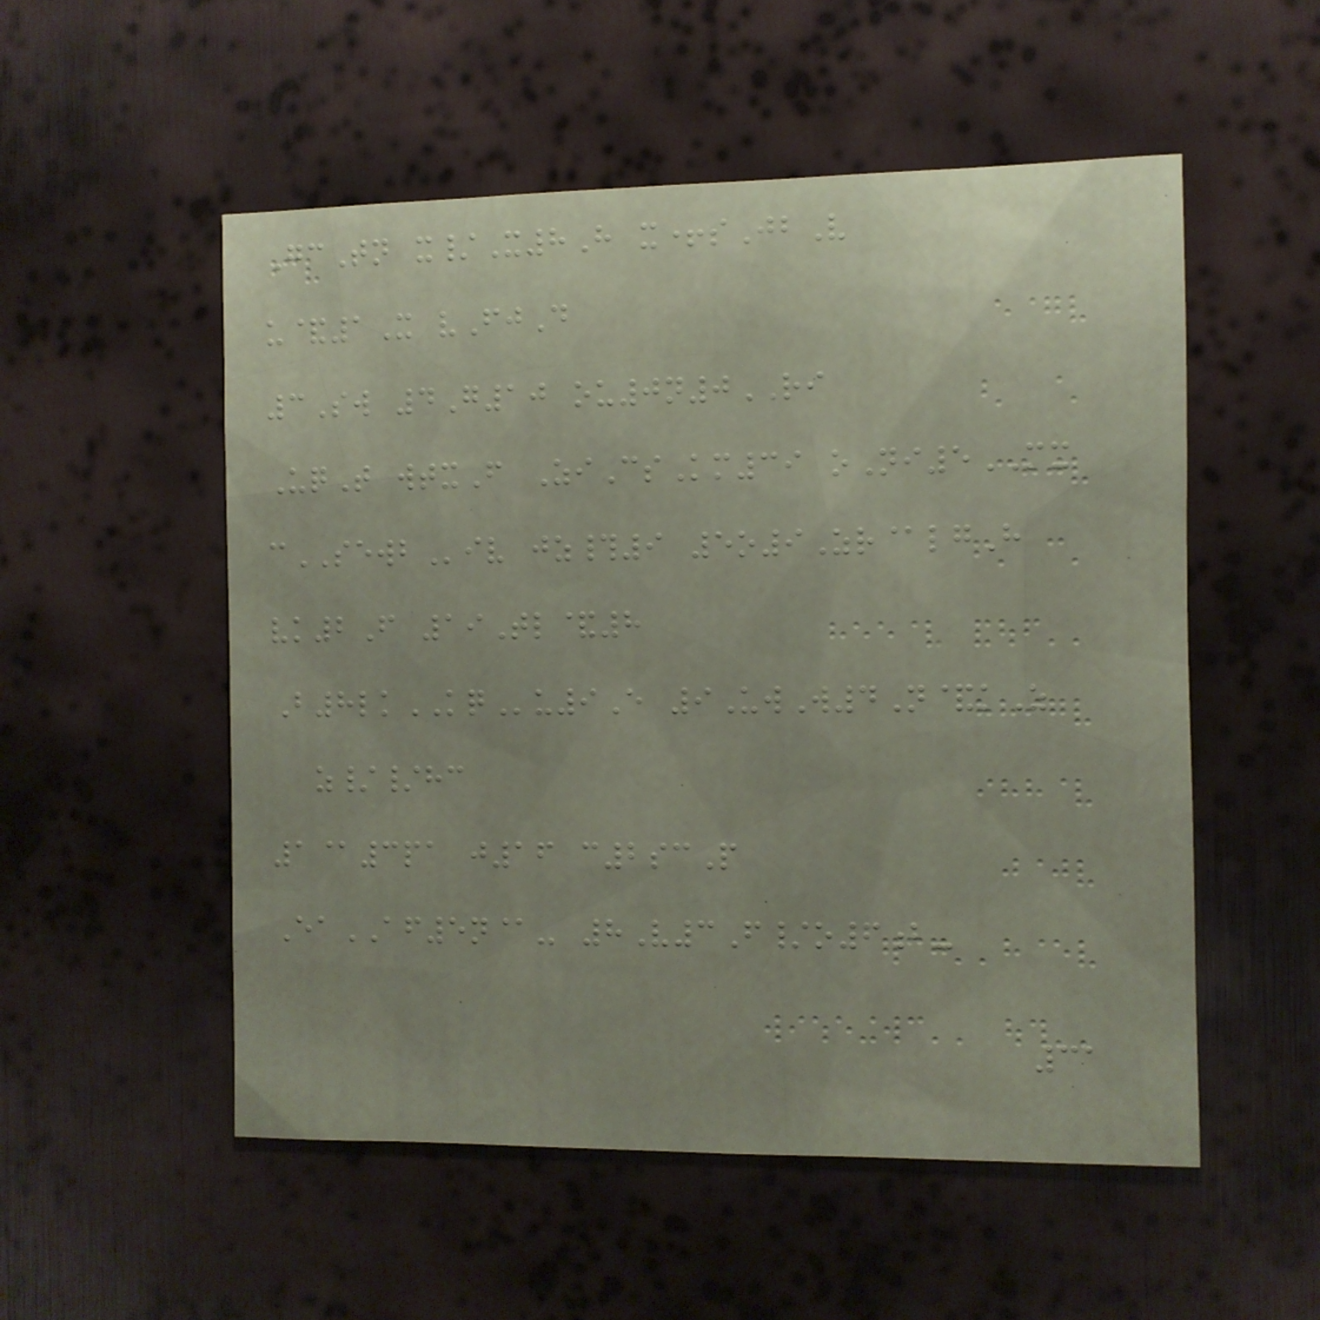GcTn x/X8H x+sJbV
u&1X vFjD
3Sw 4G10 ou0n0RI
UqT wtxF ZiCsKm39 oNi5MX
cSEWBiv jz#9 5o9Zr@lgH
vk2F 19Tl&8
B8lkKQu9E 9UwW4N&kZ
z//hc
1@3pa j16 c2scP
EaAF5n@- 8V3F/o6b-
31
